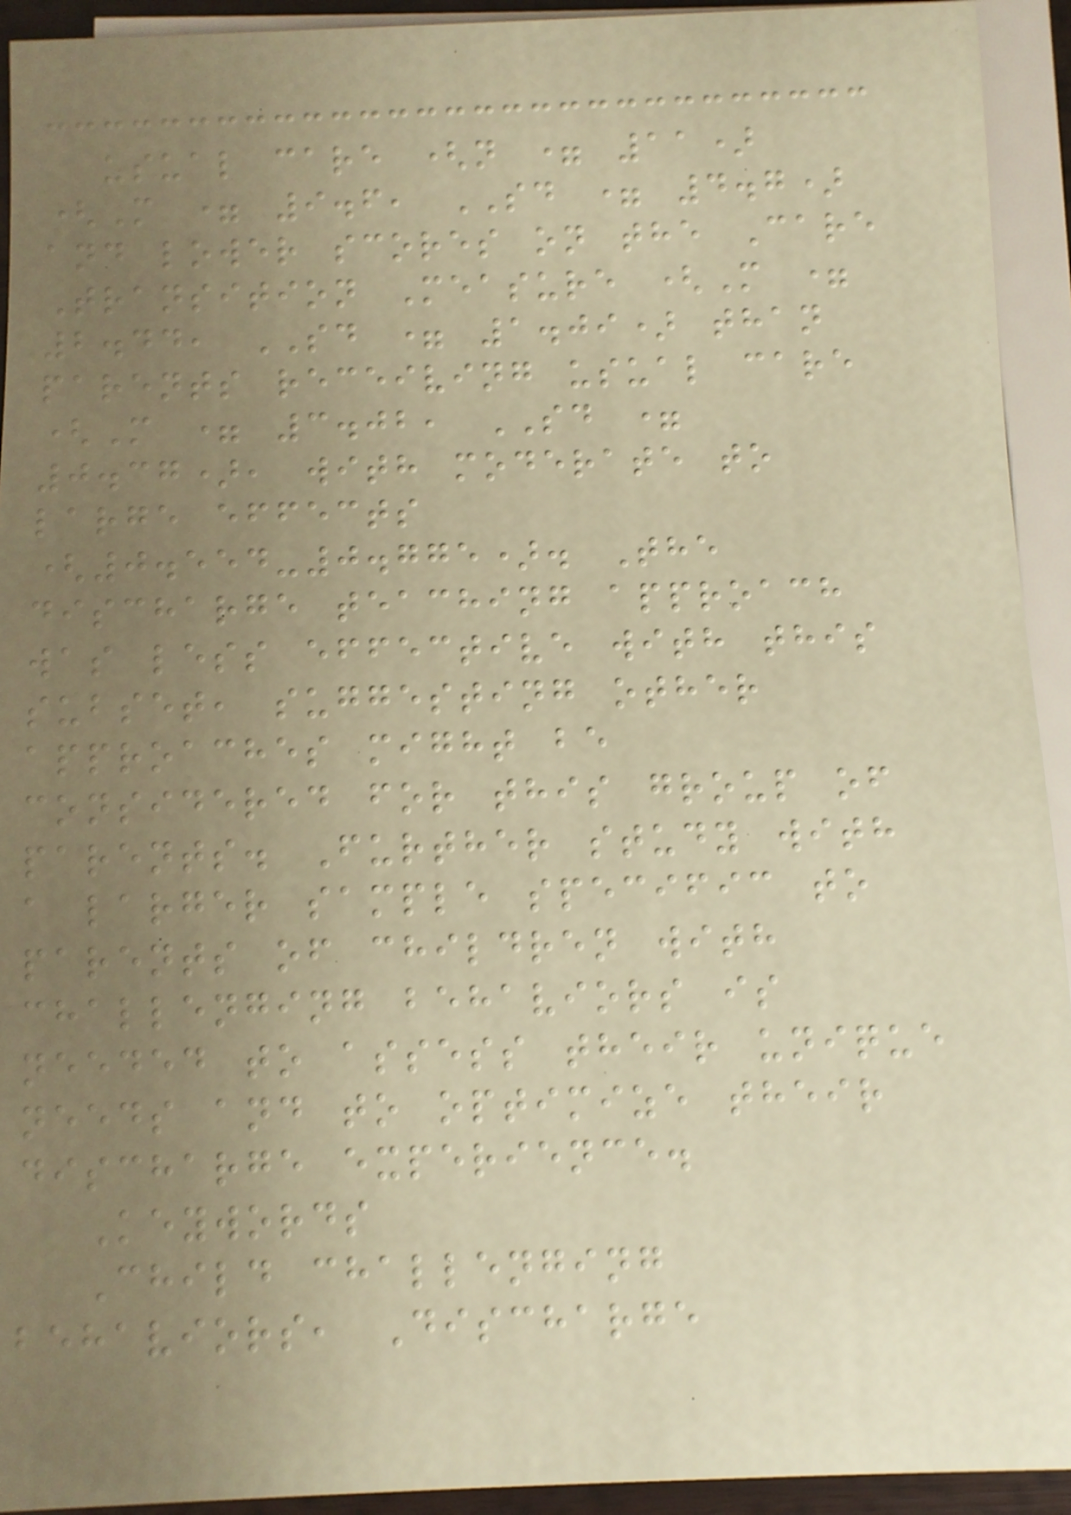usual care (n = 11)
(M = 9.6, SD = 4.7)
and lower scores on the Care
Transition Measure (M =
2.44, SD = 1.09) than
parents receiving usual care
(M = 3.02, SD =
0.37), with moderate to
large effects
(0.554-0.775). The
discharge teaching approach
was less effective with this
subset, suggesting other
approaches might be
considered for this group of
parents. Further study with
a larger sample specific to
parents of children with
challenging behaviors is
needed to assess their unique
needs and to optimize their
discharge experience.
Keywords
Child challenging
behaviors, Discharge
